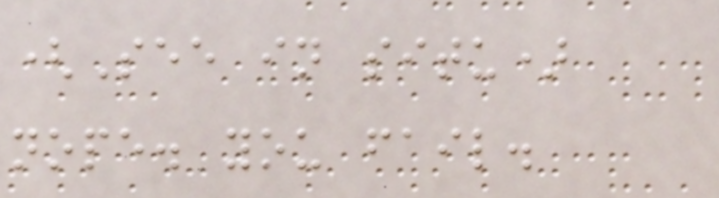(See in situ)
nope. you fail.
